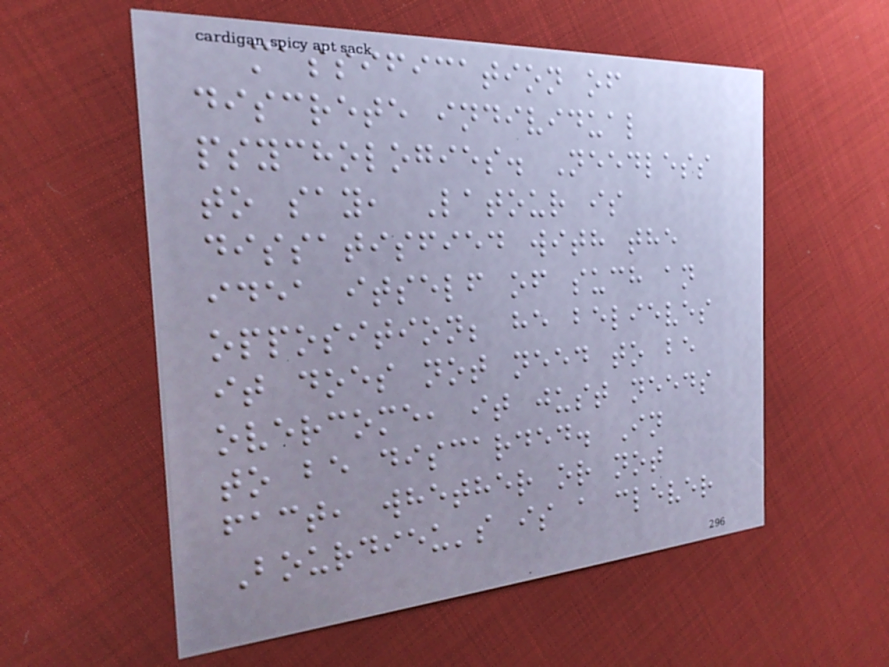massification of
discrete individual
psychologies. Needless
to say, Latour is
dissatisfied with the
idea itself of such an
opposition; he believes
it does not need to be
overcome, it just needs
to be discarded. In
fact, whether or not
Bourdieu's is a clever
